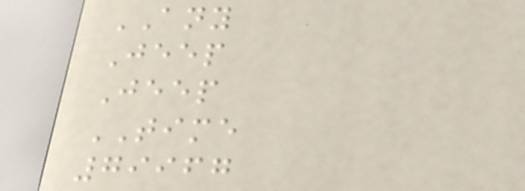ANY
Jeep
Jeep
TIME
79967
